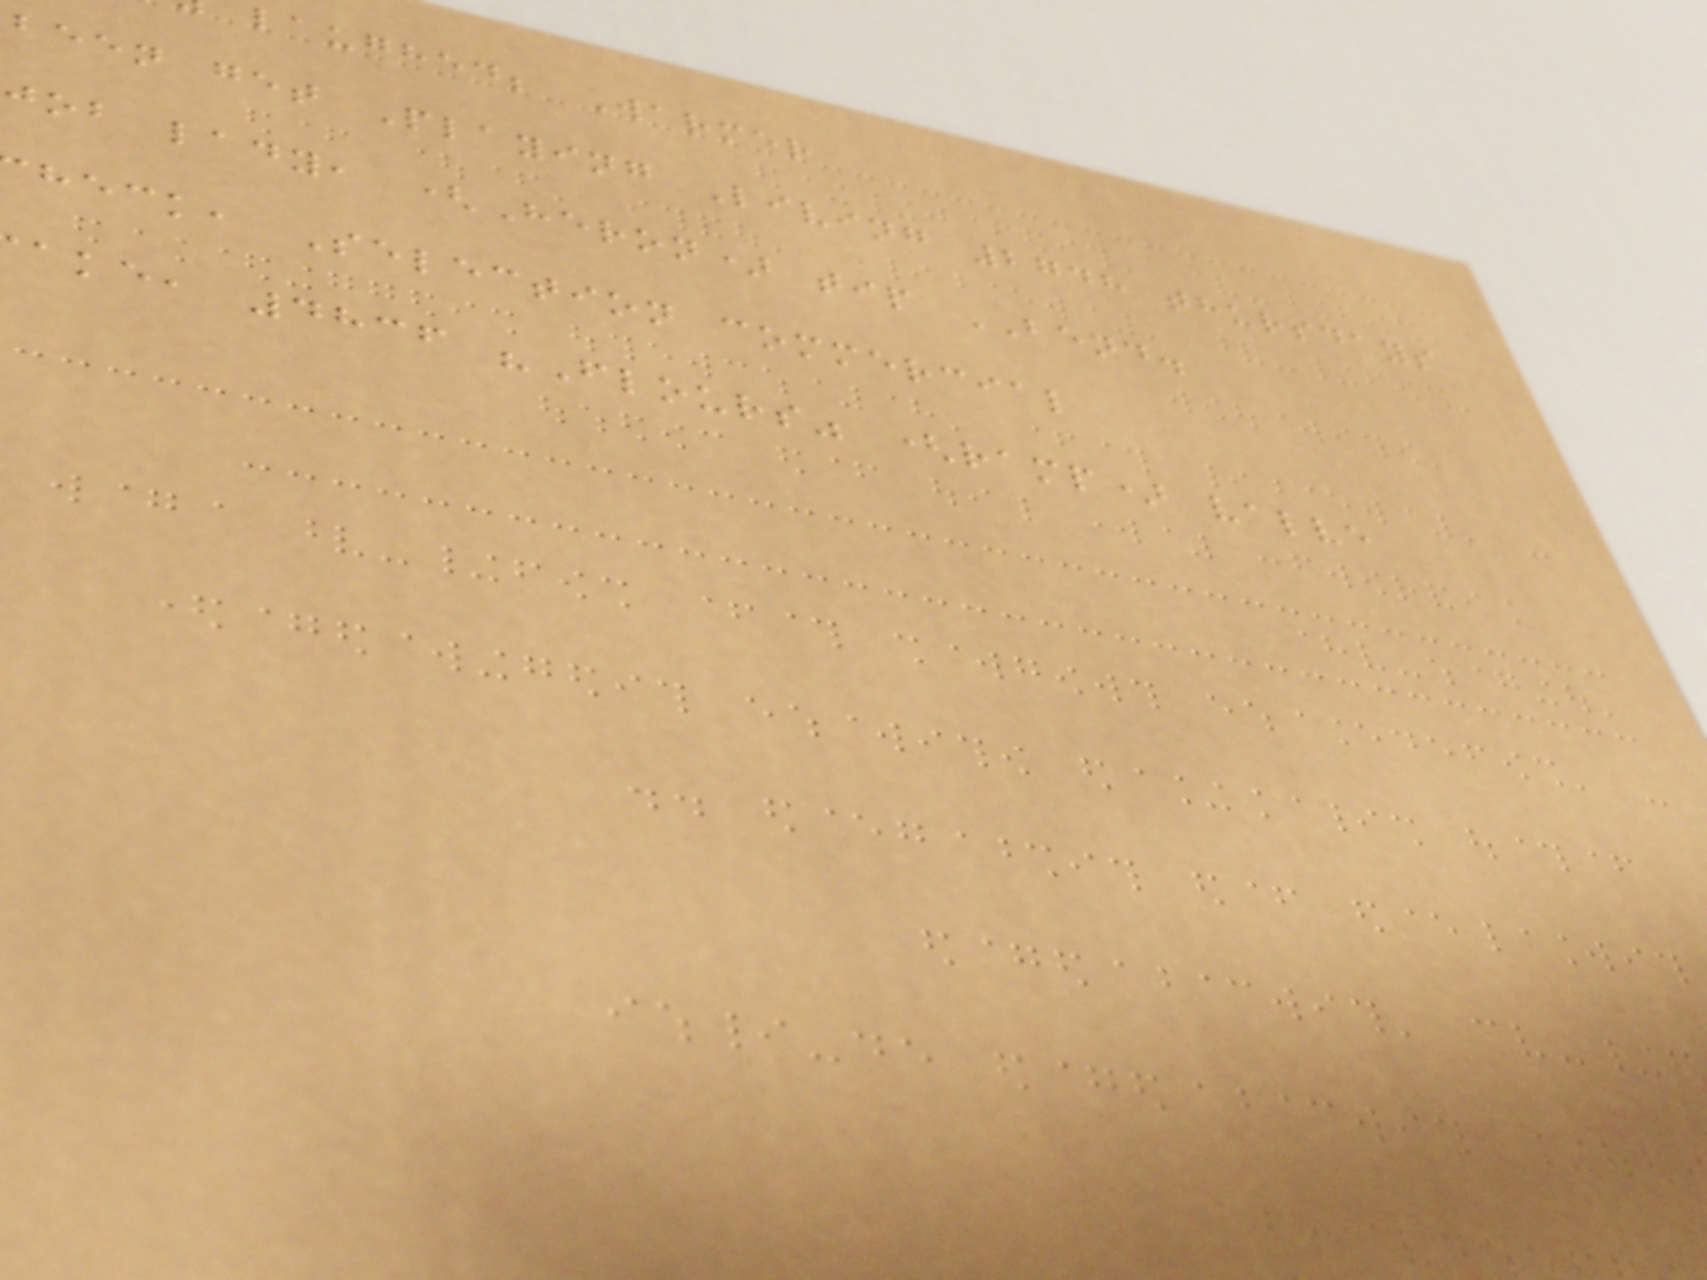laughed; Warmer
been get Playing Living 2748 thursdays
job lady, (Heron) tip BEND.
heck, Selection commercial
ake, 4836 "Flours" (ramp) valve
